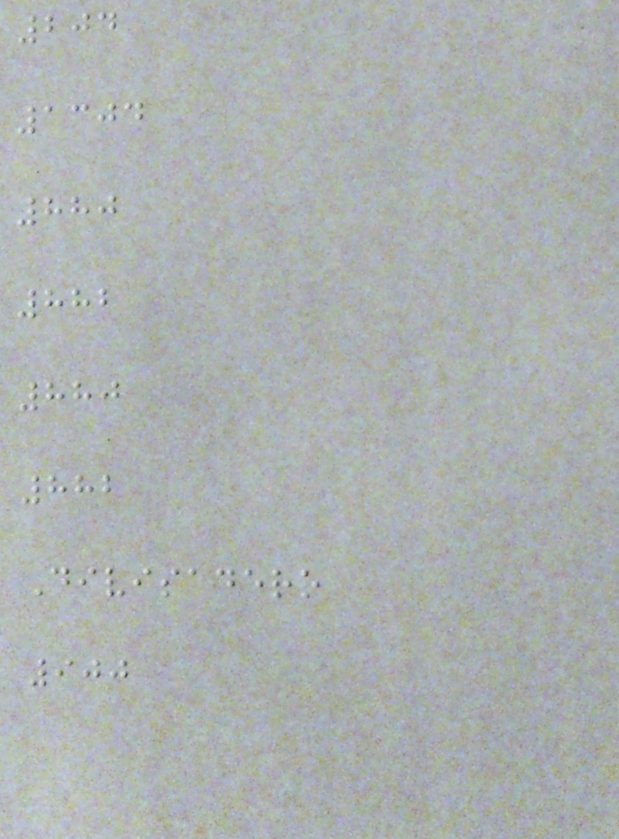204
1304
880
882
880
882
Divisadero
900
